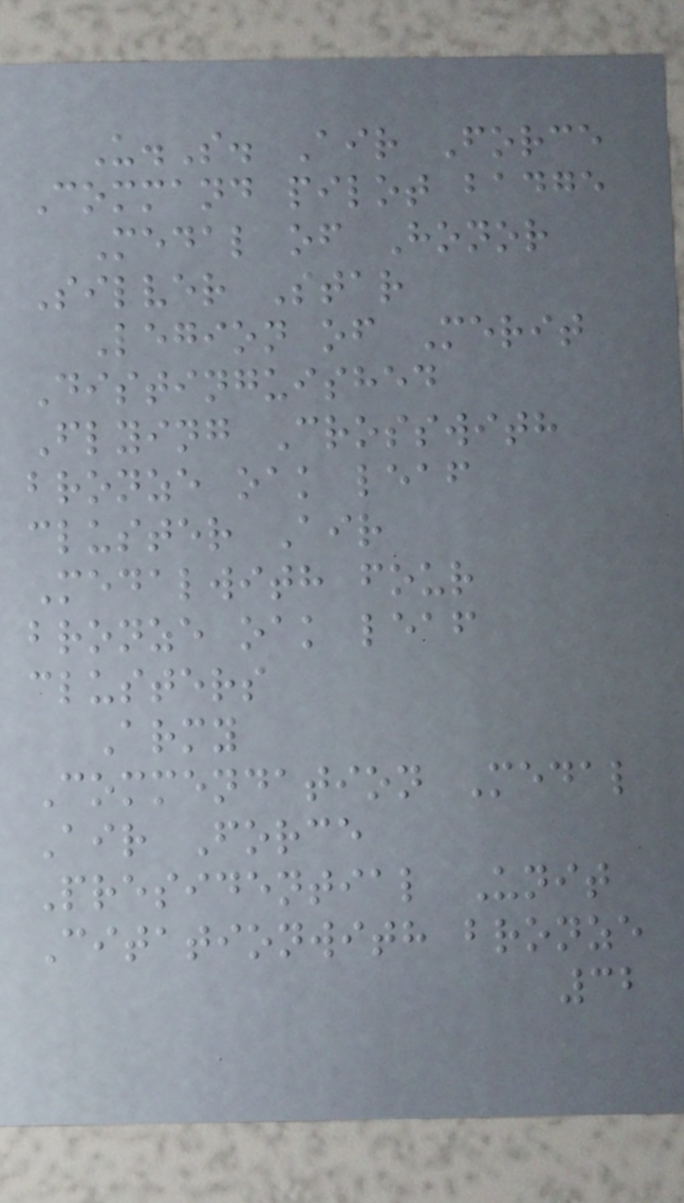U.S. Air Force
Command pilot badge
Medal of Honor
Silver Star
Legion of Merit
Distinguished
Flying Crosswith
bronze oak leaf
cluster Air
Medalwith four
bronze oak leaf
clusters
Army
Commendation Medal
Air Force
Presidential Unit
Citationwith bronze
32
